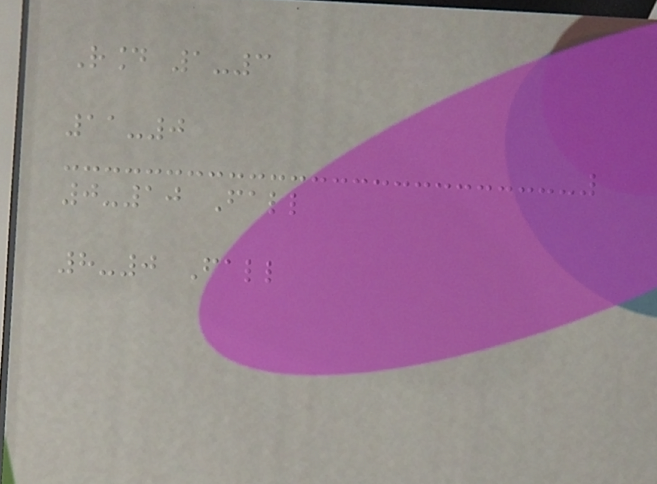Round 1-3
11-0
0-10 Fall
8-0 Fall
